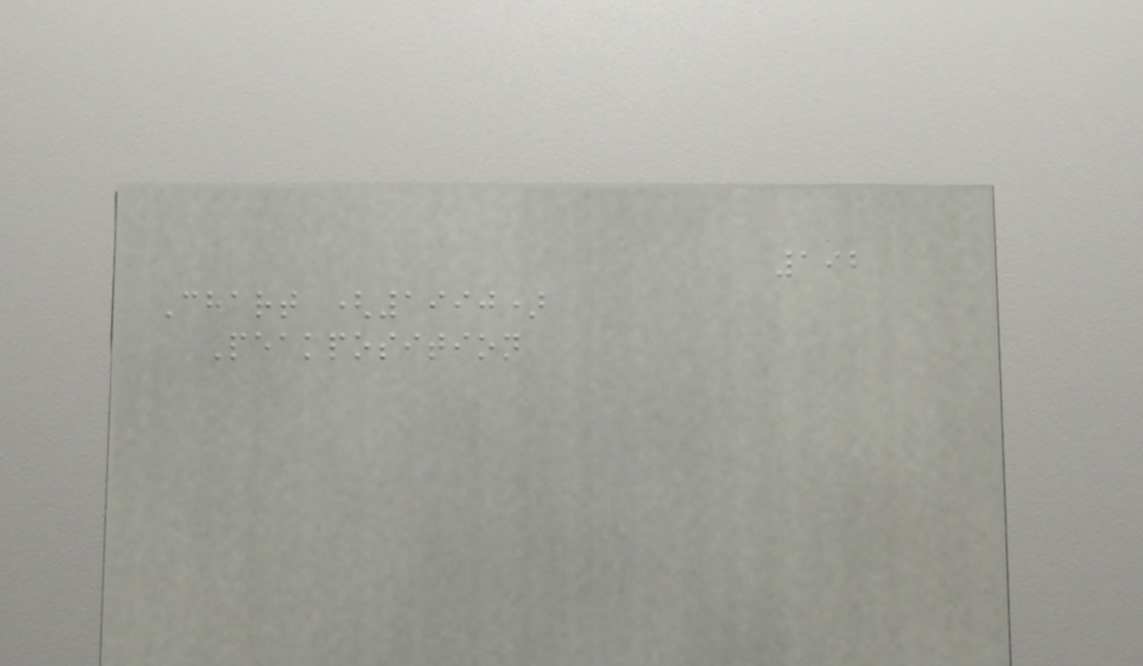192
Chart (1990)
Peakposition
